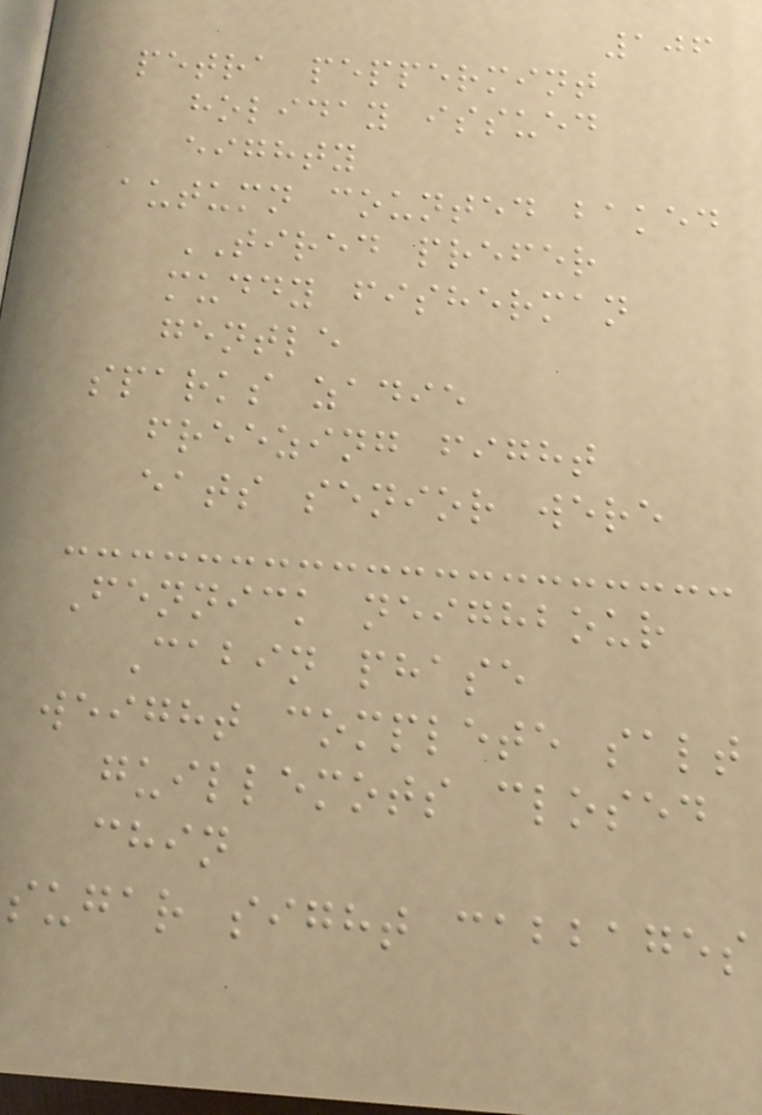106
petra peppermint
holiday issued
eighty
autumn counted baked
TIRED prefer
muddy fisherman
gentle
sparks zadie
freezing fight
eats senior were
Fennick neighbour
Cabin phase
weight complete salt
guillemots closed
chin
sugar sight cabbages
